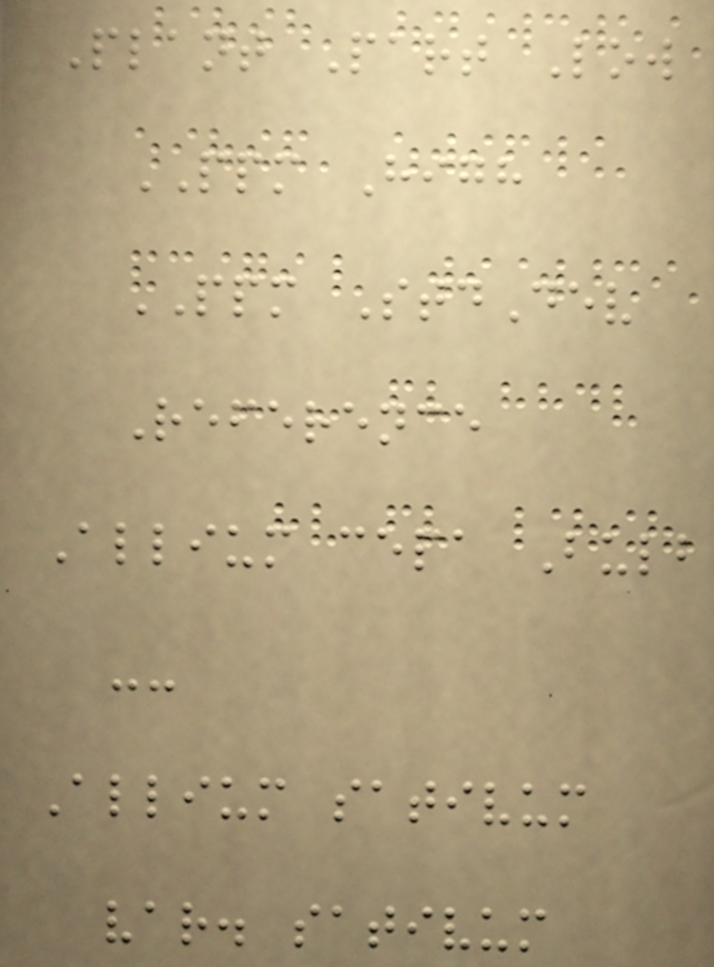Plant Part Low
PPM High
PPM StdDev
Reference
Allium cepa Bulb
--
Allium sativum
var. sativum
